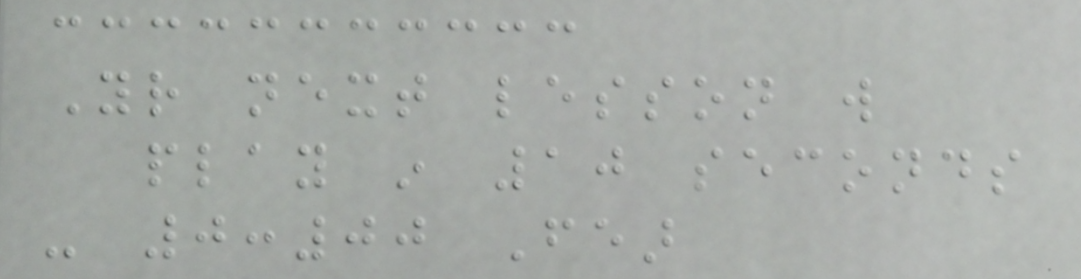Your next lesson will
play in 10 seconds
- 0:00 Fear
